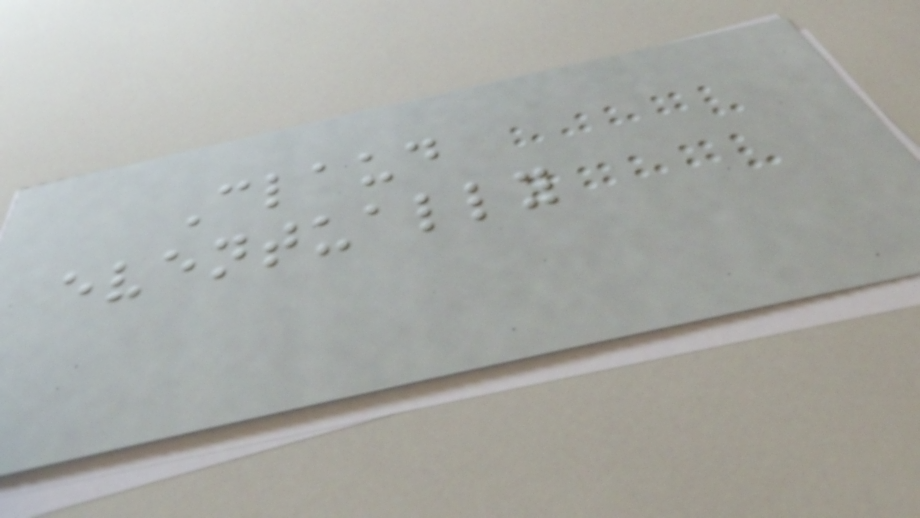Claud
eventually
